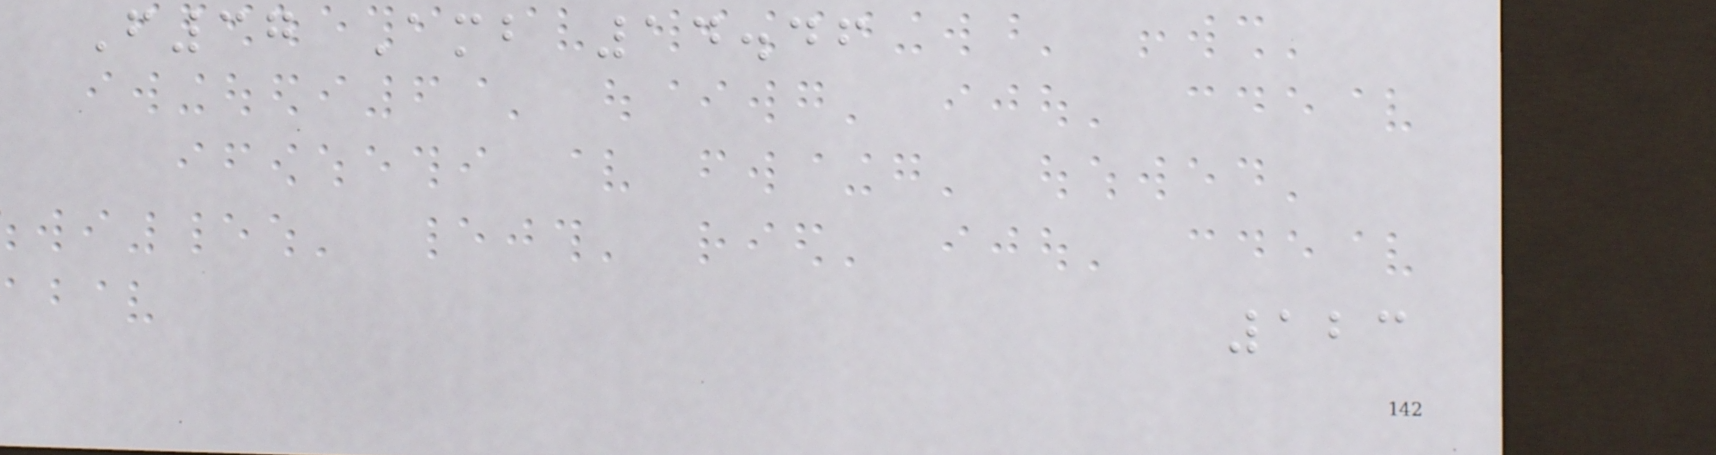F37 Amb 14.46
123
